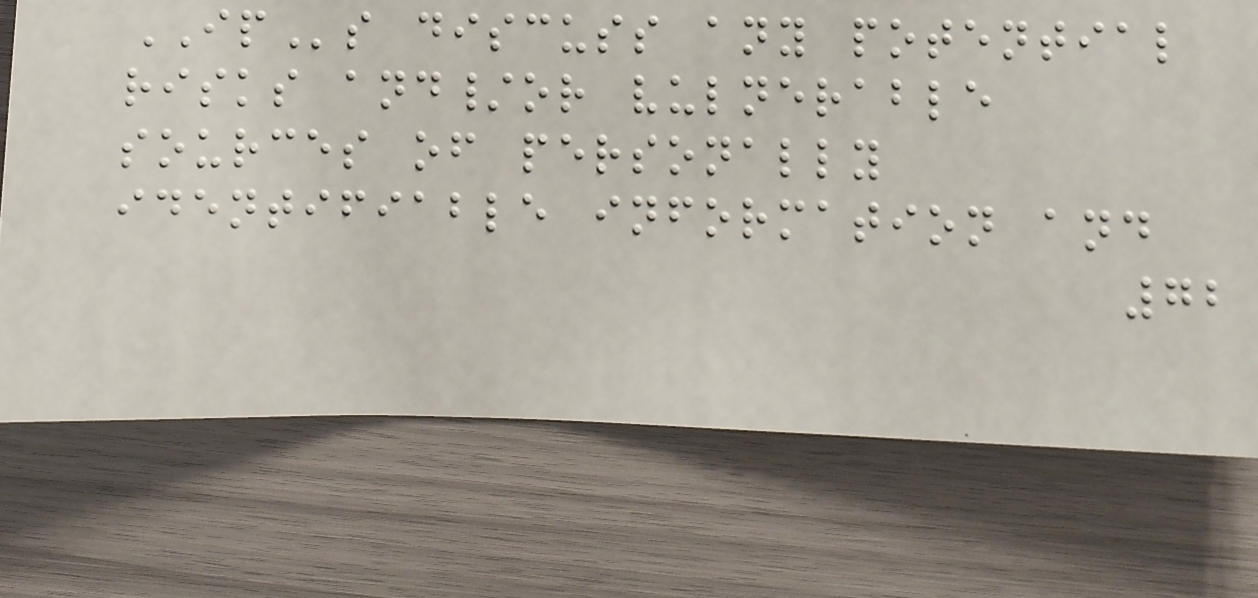IPs discuss any potential
risks and/or vulnerable
sources of personally
identifiable information and
72
